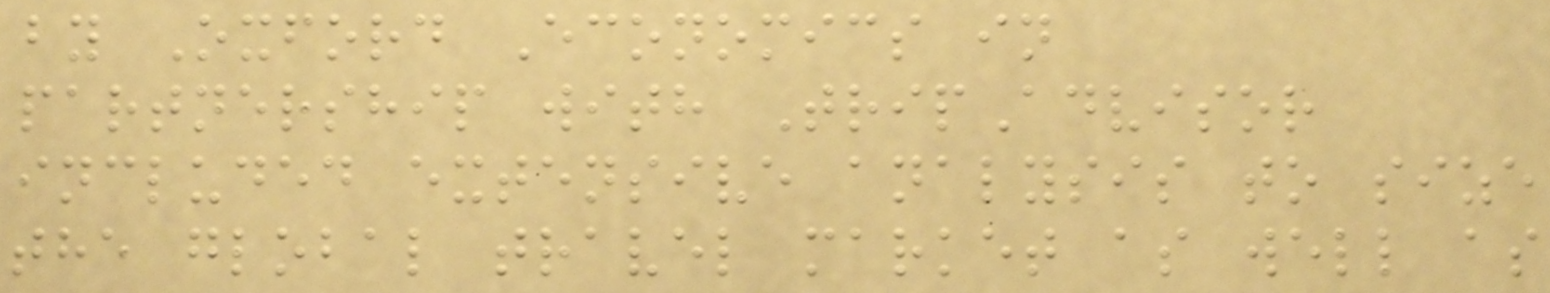by Oxford Economics in
partnership with TripAdvisor
included extensive analysis to size
the global travel market as well as
